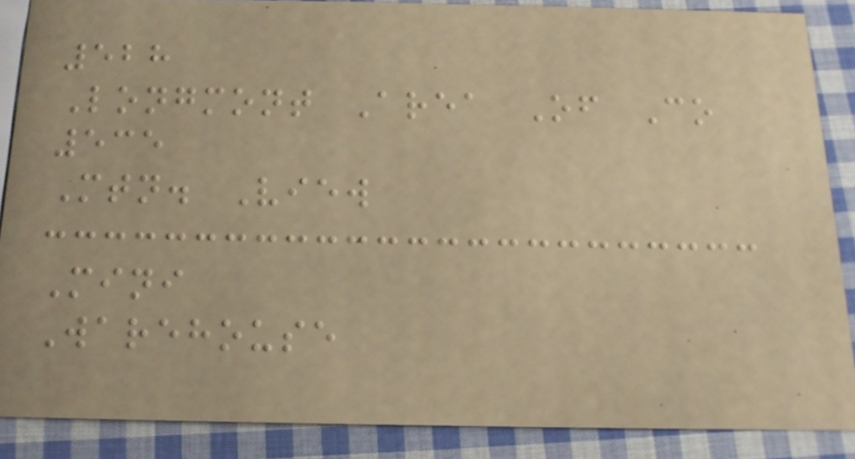528
Longmont Area Of Co
535
Mtn. View
Mini
Warehouse
